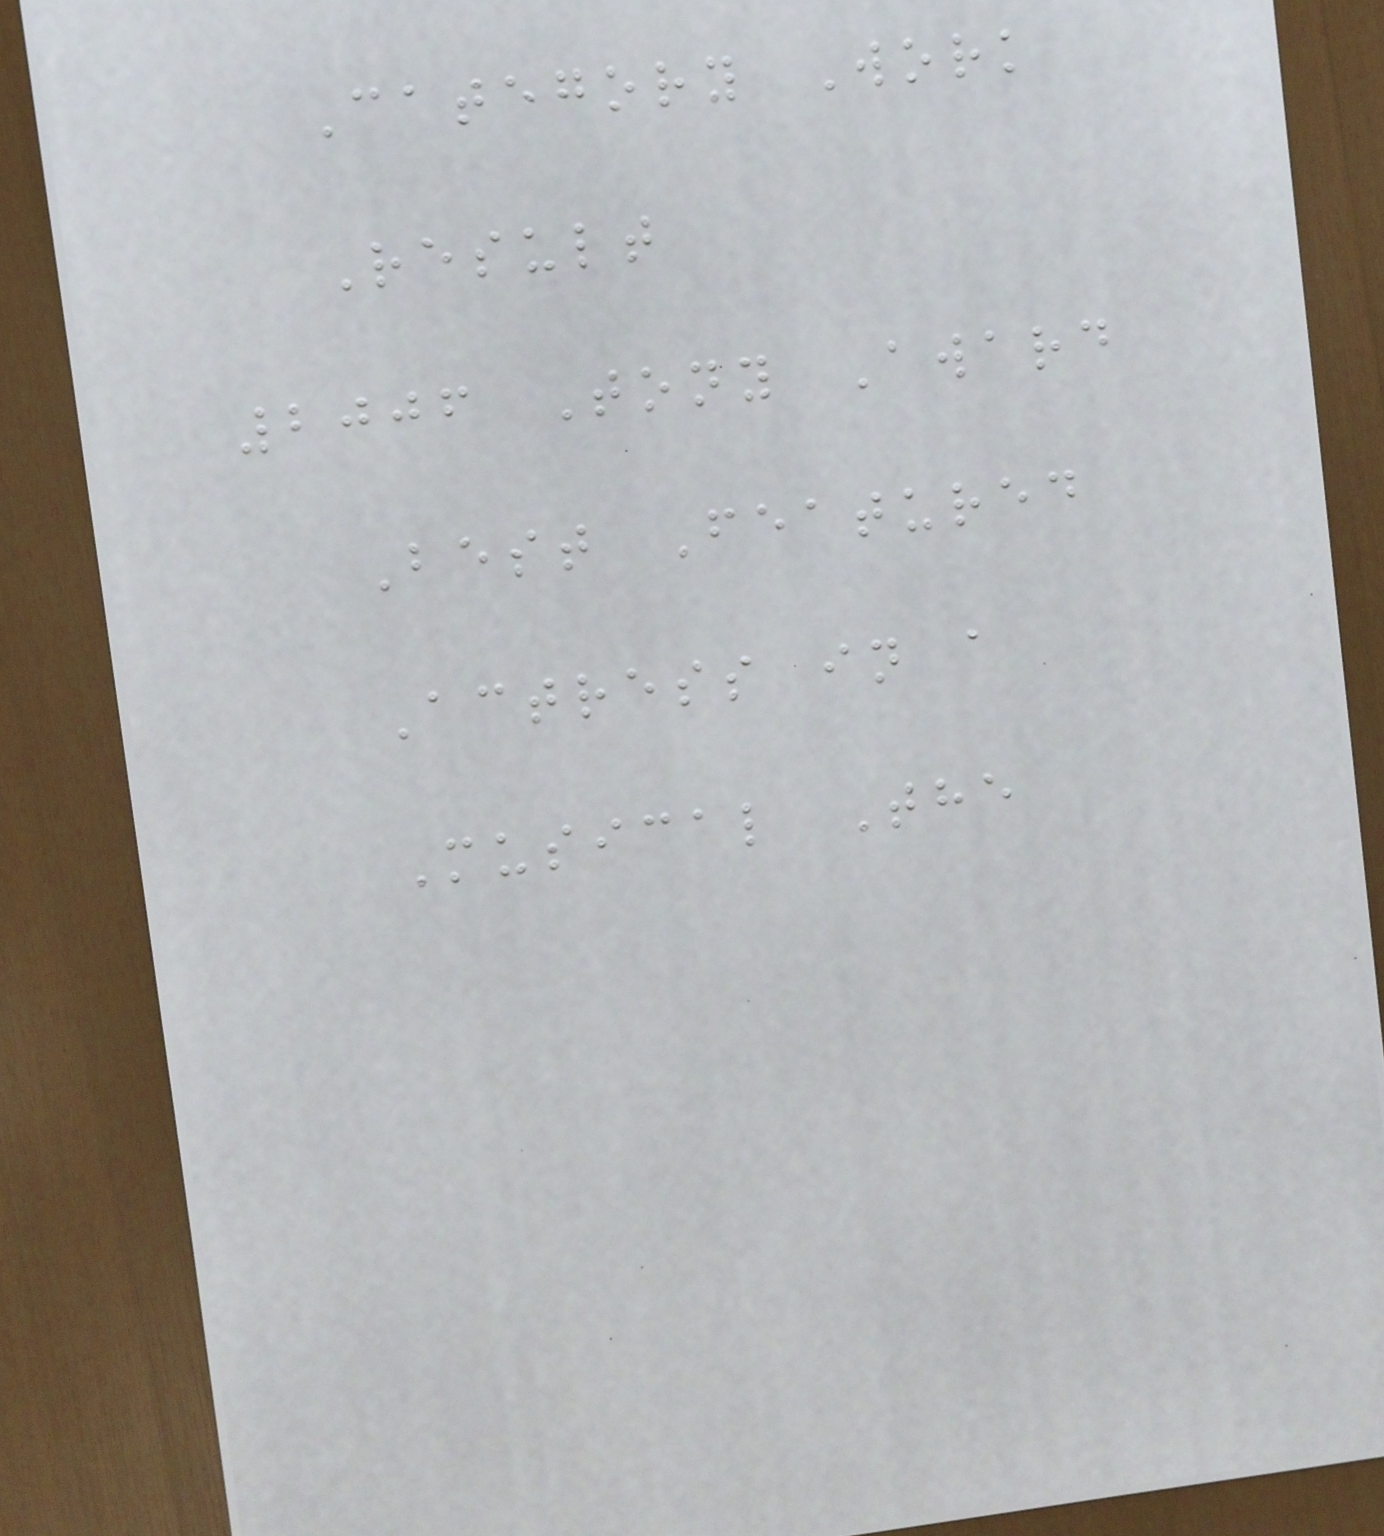Category Work
Result
2006 Tony Award
Best Featured
Actress in a
Musical The
